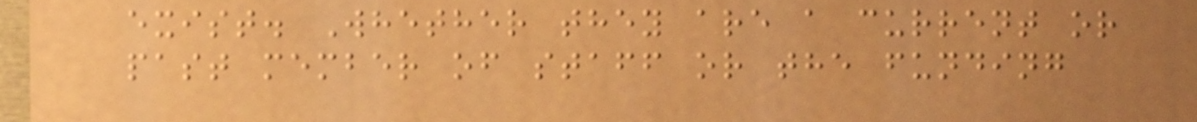exist. Whether they are a current or
past member of staff or the funding
